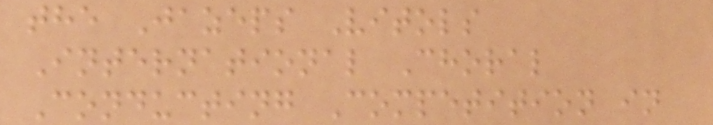the Jazeps Vitols
International Choral
Conducting Competition in
